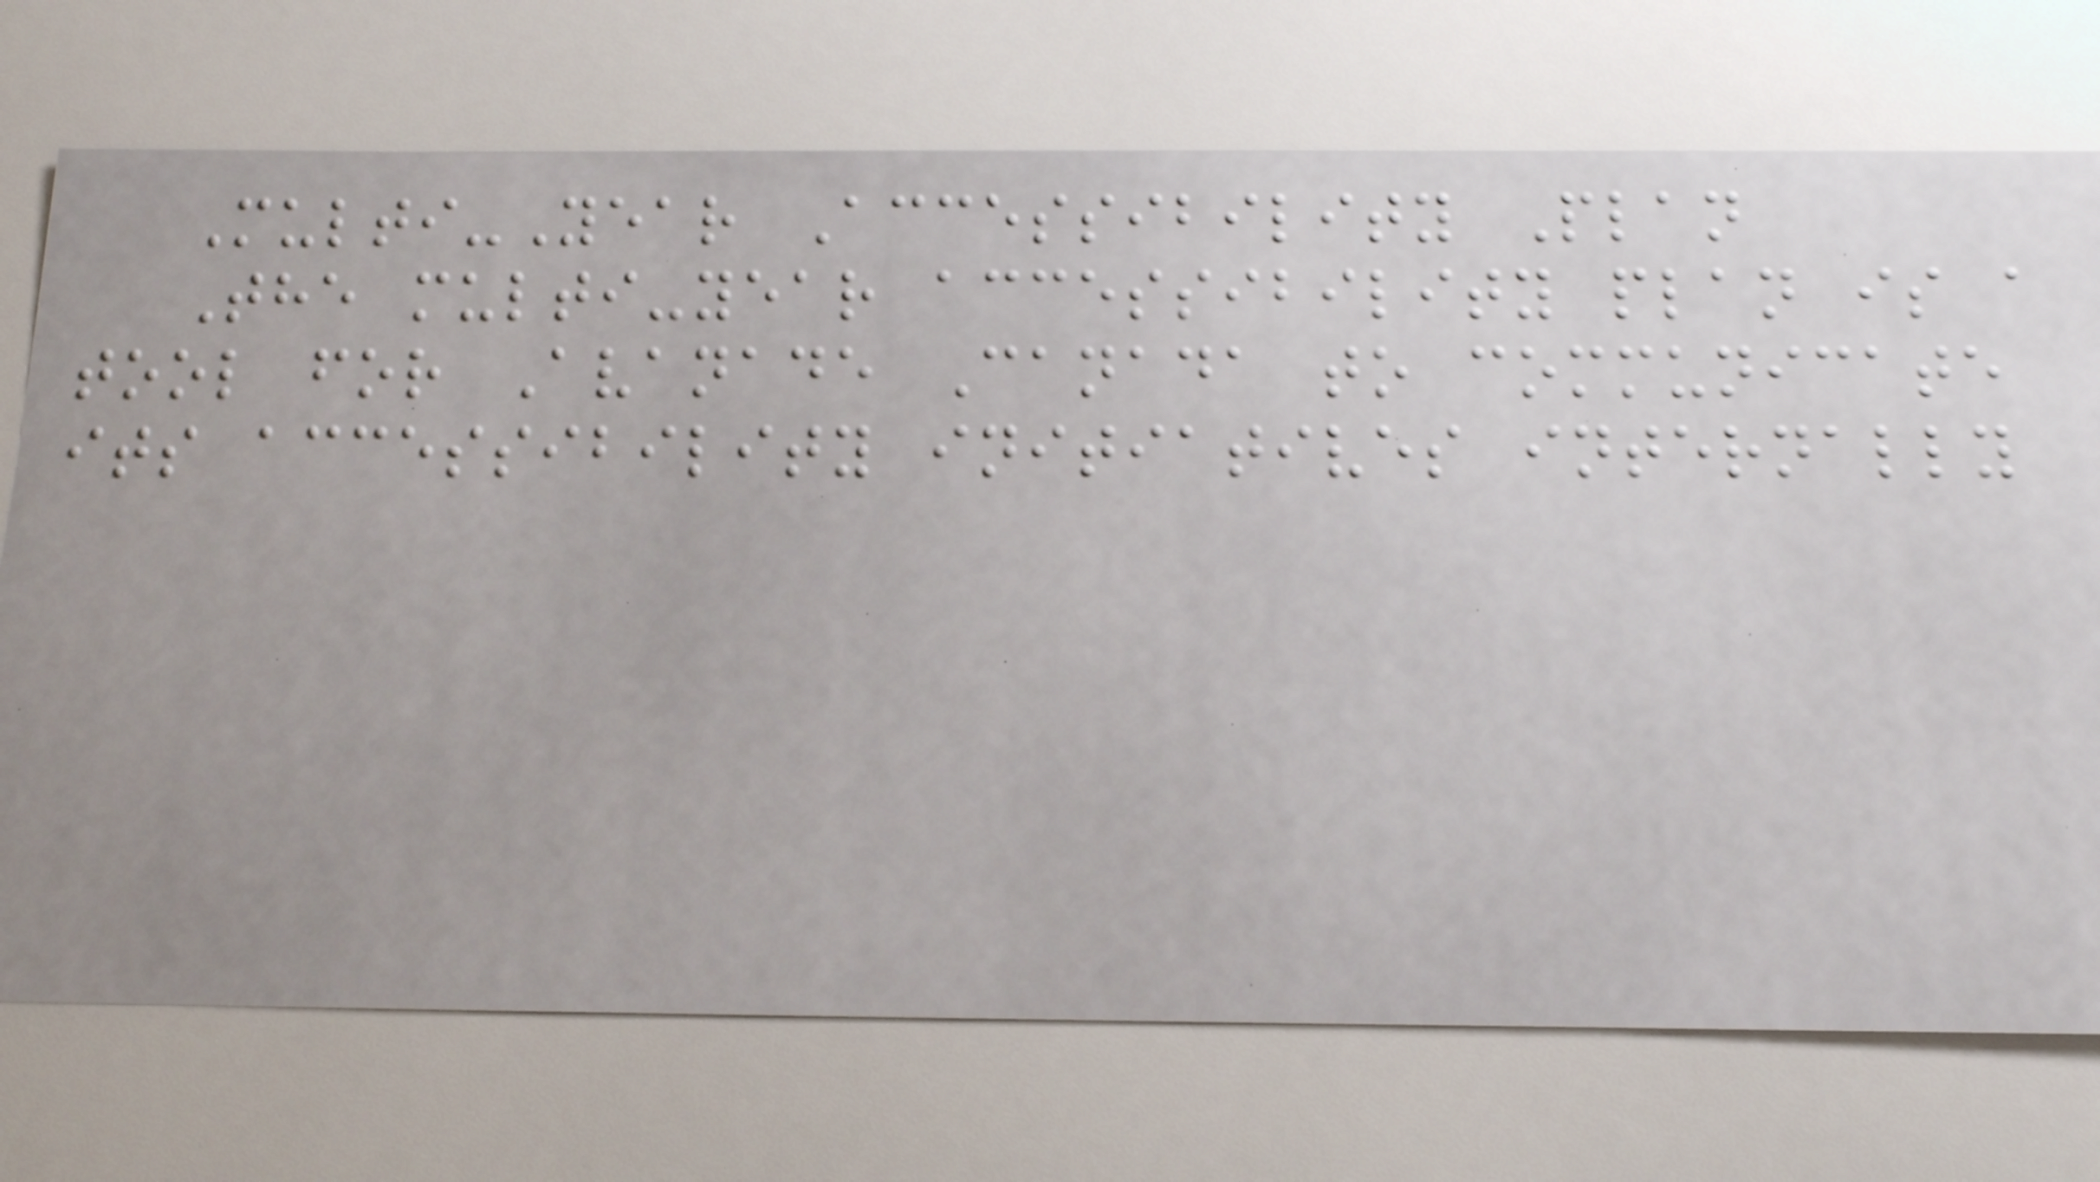Multi-Year Accessibility Plan
The multi-year accessibility plan is a
tool for Avanade Canada to communicate
its accessibility initiatives internally
